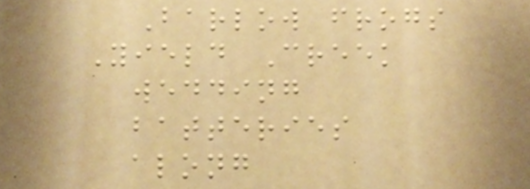Barlow frogs
Yield Creek
wedding
batteries
along
